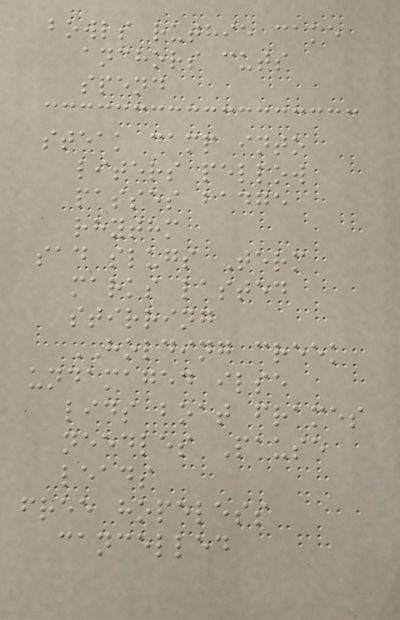bowls ruthie cake
anchors cuts
spend
steak camp into
liters pellow
passes badge
rhythm
sad slugs Term
marks lasted
stirring
HOLDING creek
undamaged ilse
lids boat frames
needles Pause
leads
free hopeless
cancelled
